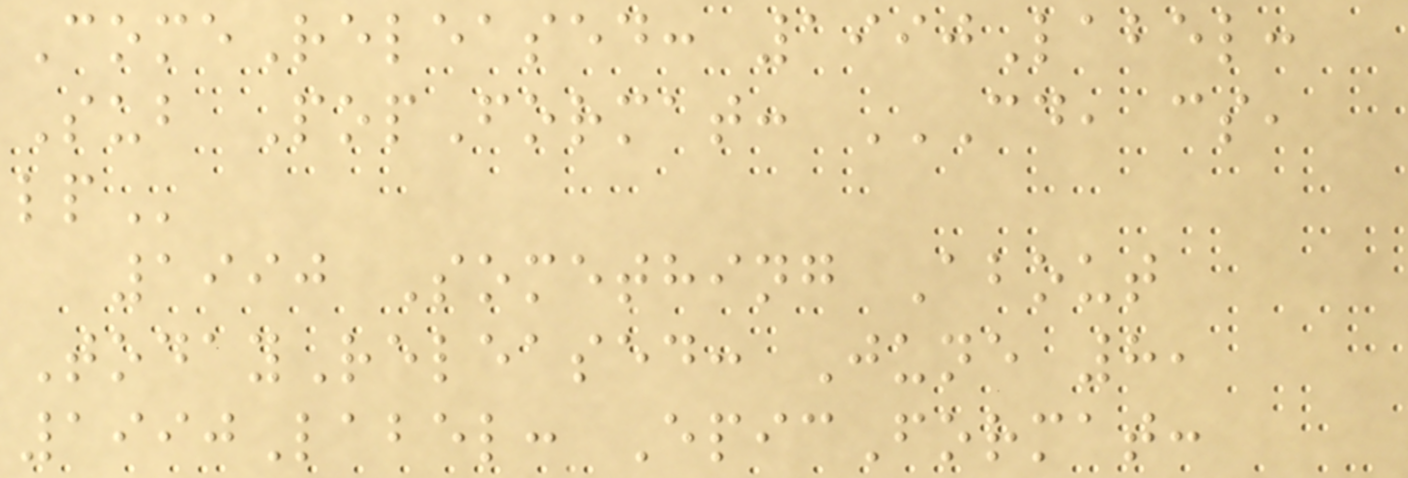ComeReleased: 1990Label:
Sub PopFormat: CD, CS,
LP
1990 Something About
TodayReleased: June 8,
1990Label: EpicFormat:
